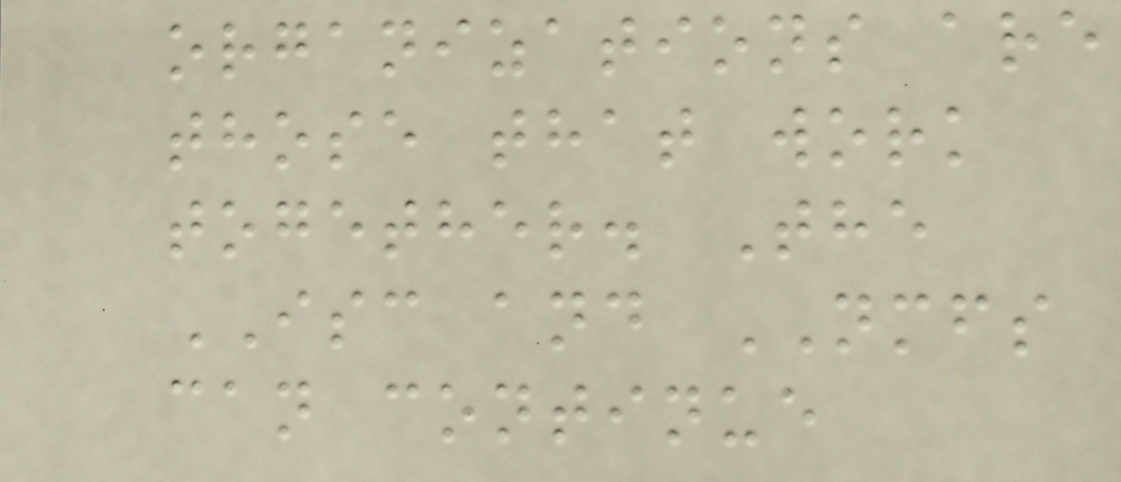organizations are
those that work
together. The
ISC and NMFS
can continue
